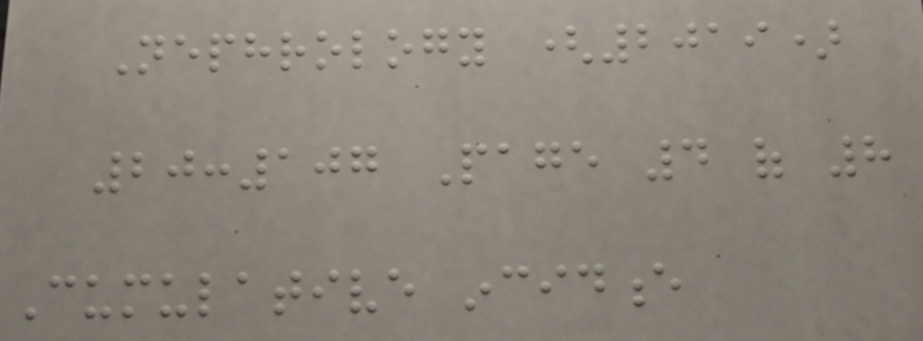Nephrology (2019)
20:107 Page 4 of 8
Cumulative incidence
